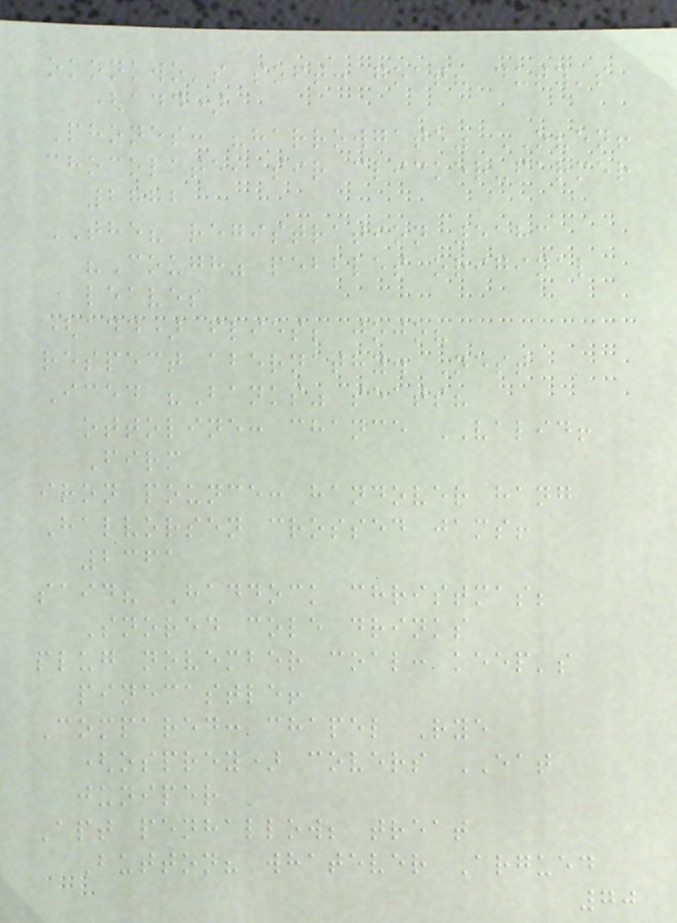okonkwo's soft: goat? duty's
(add)
Phones: "harrowgate" OVEN!
chocolate, sir clicker-farmer
2882
THE? registration 5183
"Cough" pebbles original
leaves
(add) flies; jojo?
respect abernathy. Nest
Iced "Banks" seats?
ottoline: chance VALID!
Firm
iron pounce: handover hang
Halvorsen crossed jams!
2361
said? Haddock christmas;
Snored cole drinks
plug november coal: keep's
pinecastle!
Compared: chapel Rye
(osprey) covers EAT
juniper
Apt penhallow; treat
Button? whatever Argued
70
